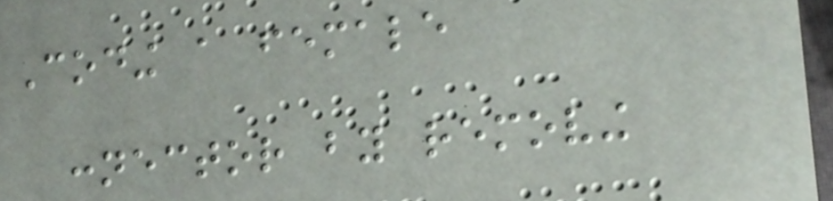Coding a female
connector by removing
